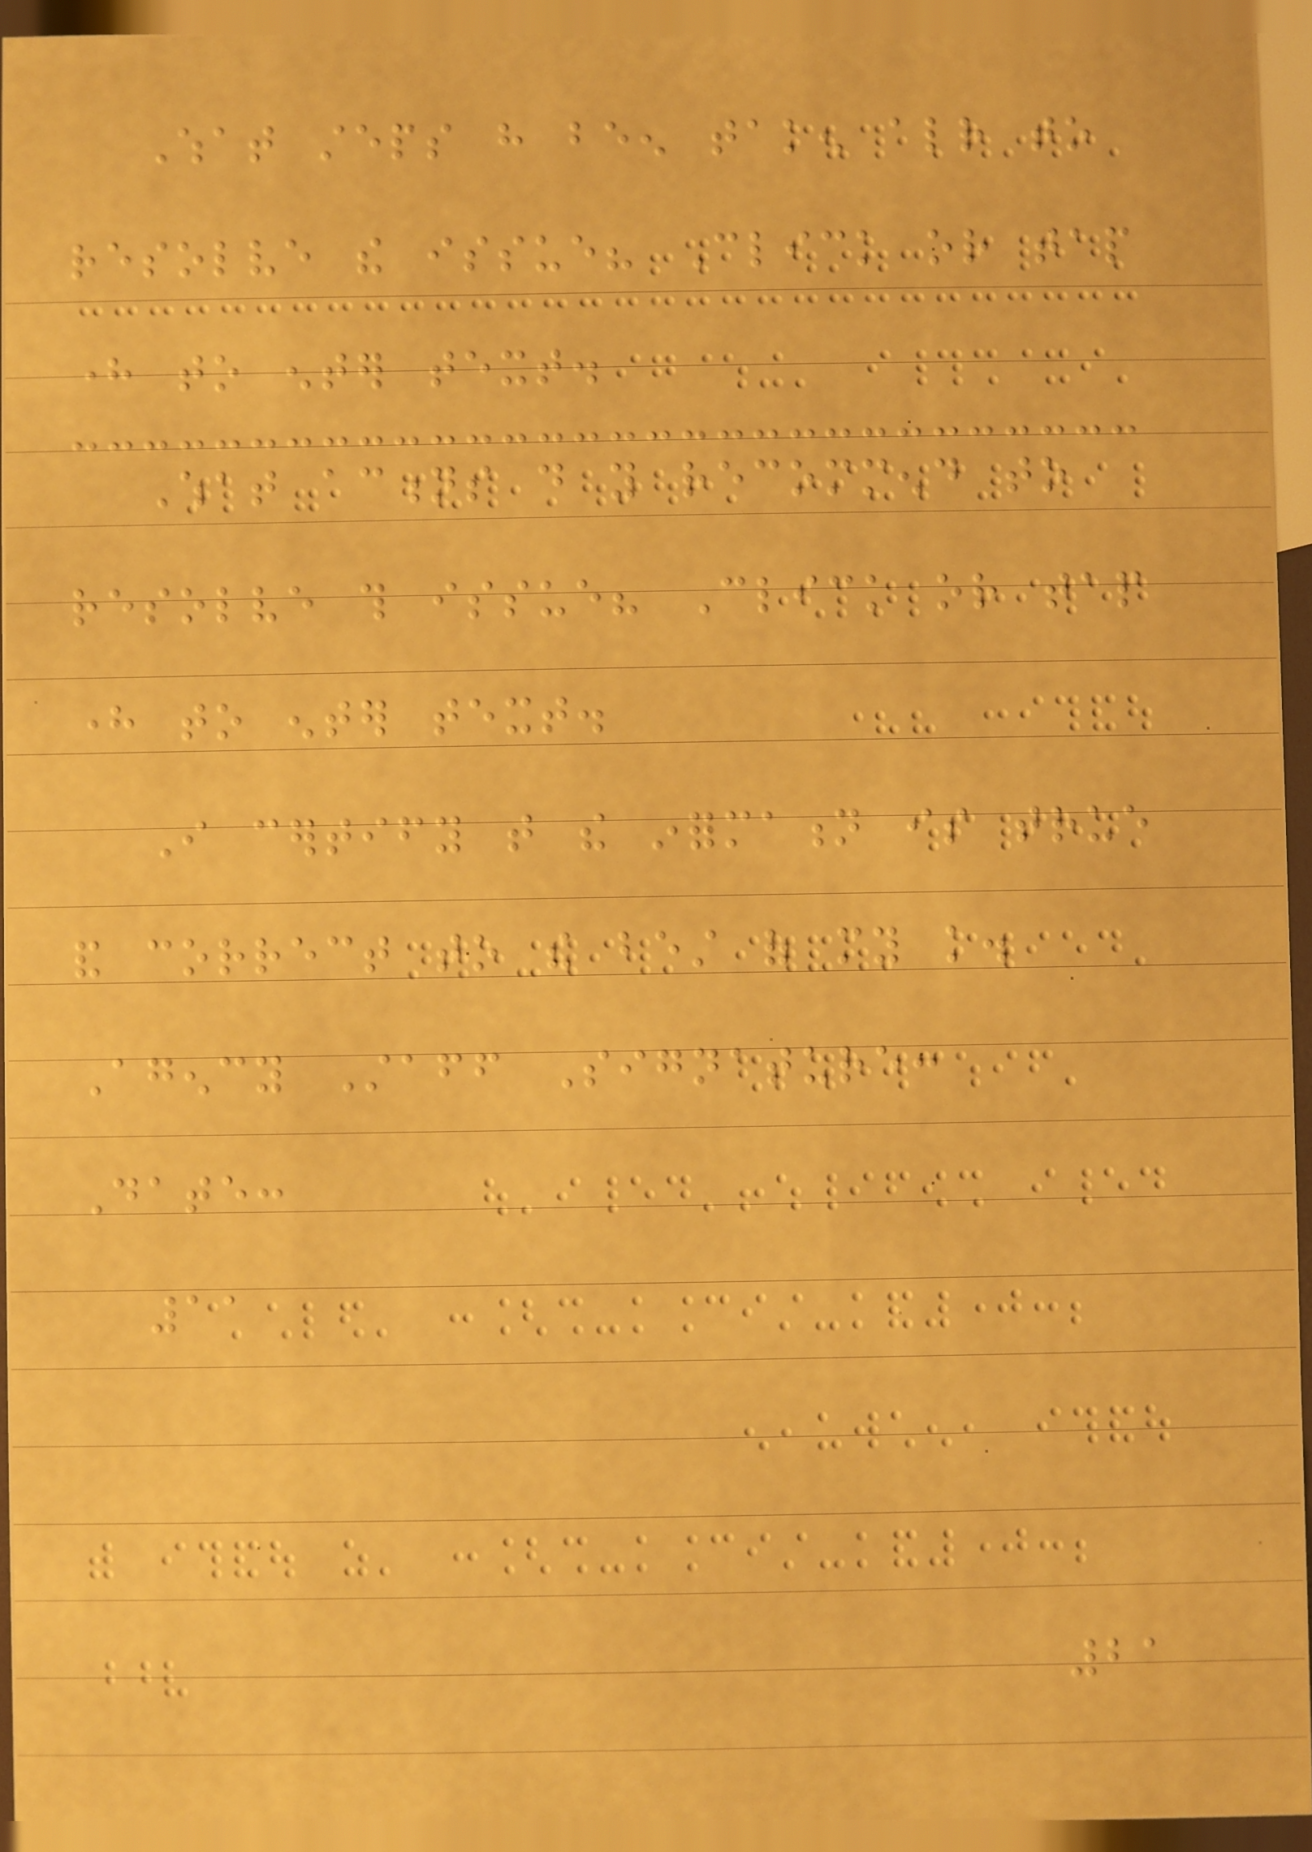What steps have been taken already to
resolve the issue? Click or tap
here to enter text.
What actions do you recommend to
resolve this issue? Click or tap
here to enter text.
I certify that the information is true
and correct to the best of my knowledge.
Agency Staff Signature:
Date:
11
21
